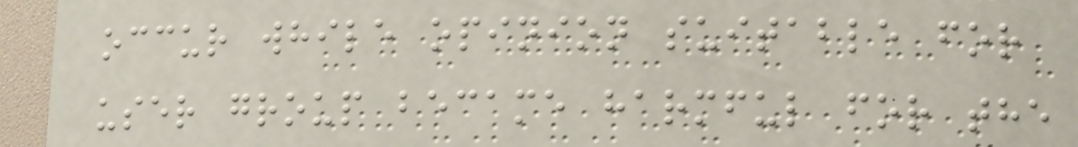occur while opinion suitable for
user group became harmful for the
